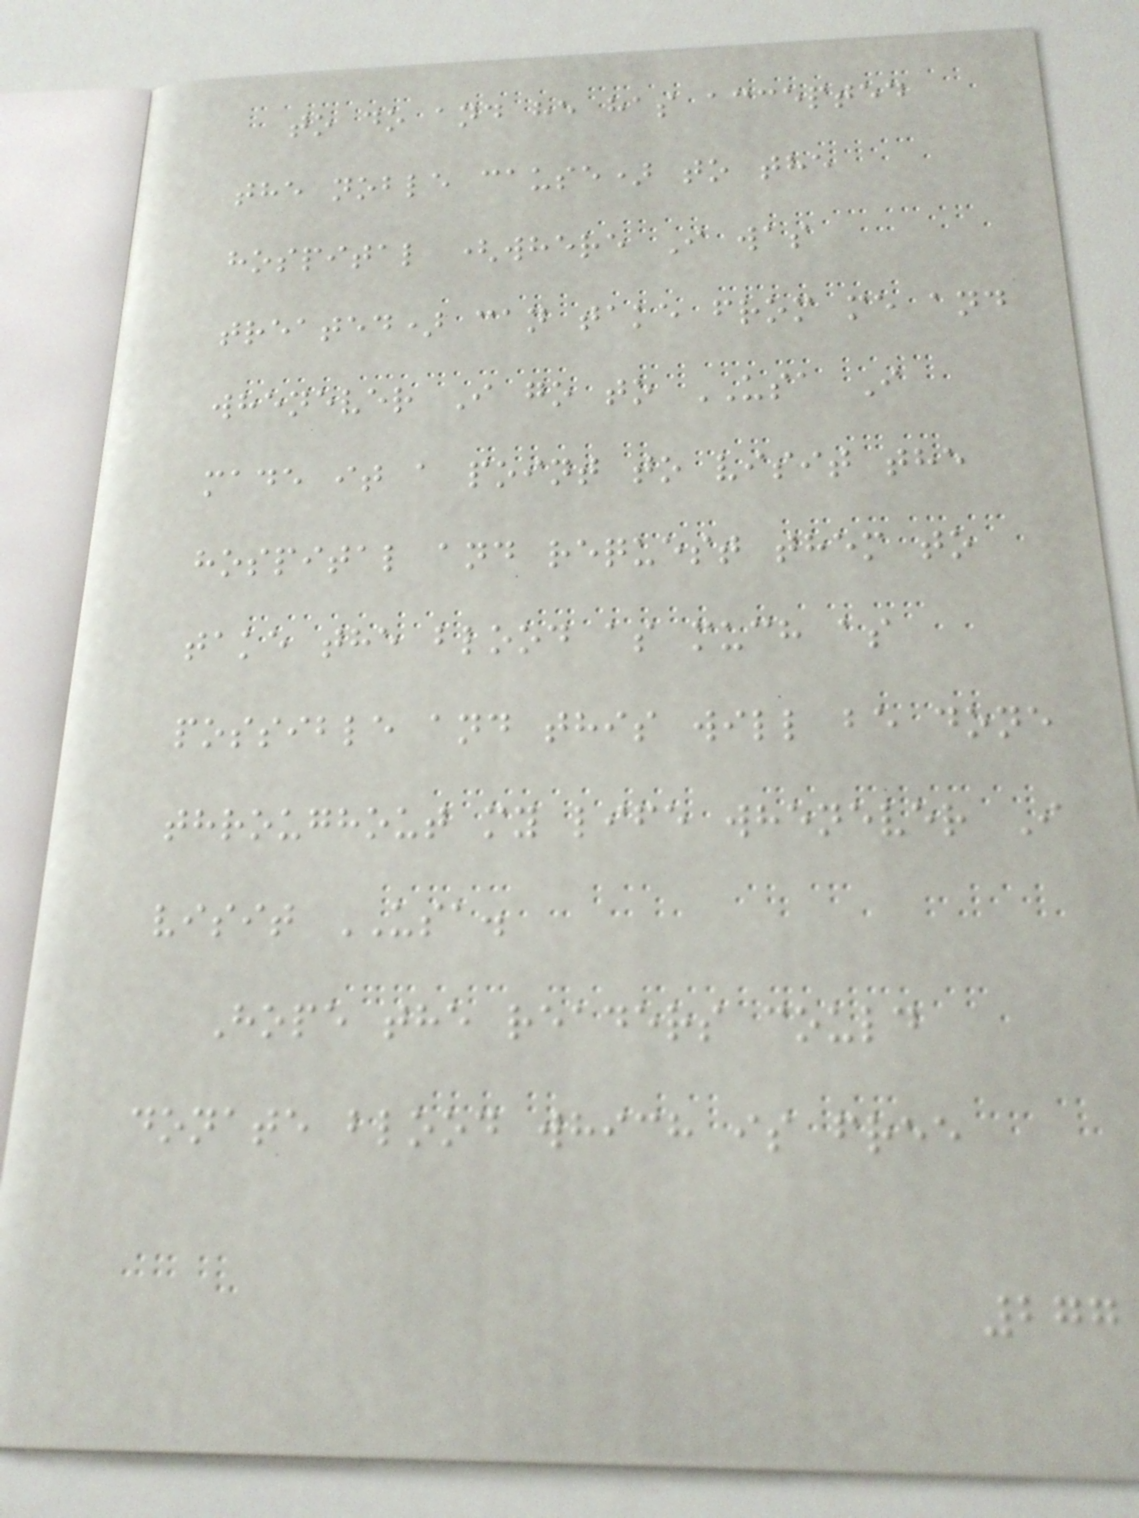to do and he has accepted
the noble cause) to the
hospital (where I was
treated) can take from me and
whenever I go to USA I
made it a point to visit the
hospital and request them to
take the blood as much as
possible and this will be done
throughout my life whenever I
visit USA.
Hope the readers could
donate blood which is free
277
